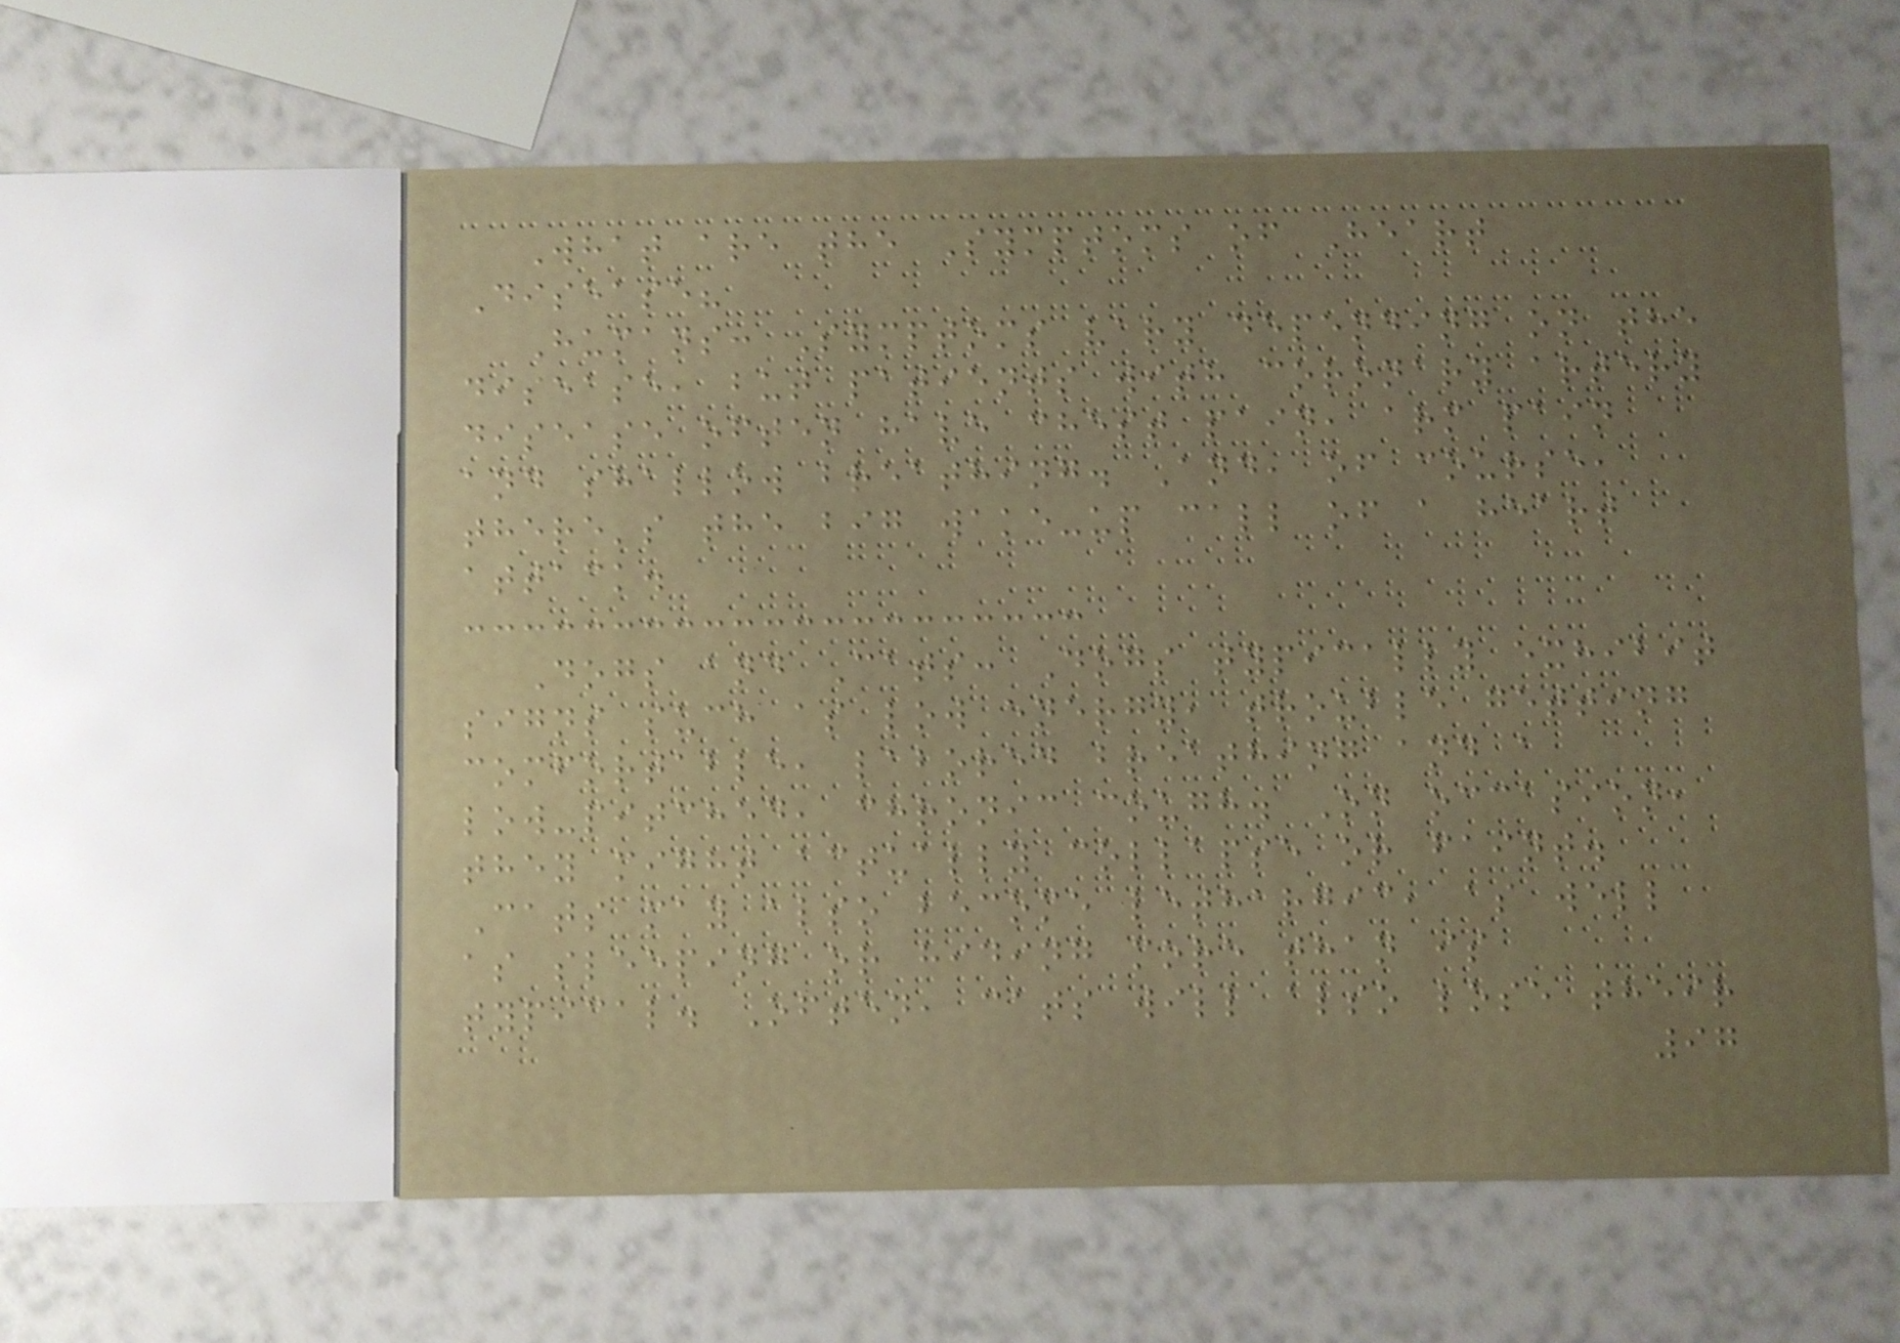What are the Symptoms of Heart
Disease?
Humans: Symptoms vary depending on the
disease, but patients with coronary artery
disease often have chest pain, arm pain
and shallow breathing. And, of course,
there's the big wake-up call of a heart
attack.
Dogs and Cats: Dogs typically exhibit
signs such as low energy, trouble getting
comfortable, labored breathing and a
low-pitched, chronic cough. On occasion,
they might actually collapse or faint.
Cats may also become lethargic, as well
as sleeping or hiding more than is
typical. Often, cats will also lose their
97
